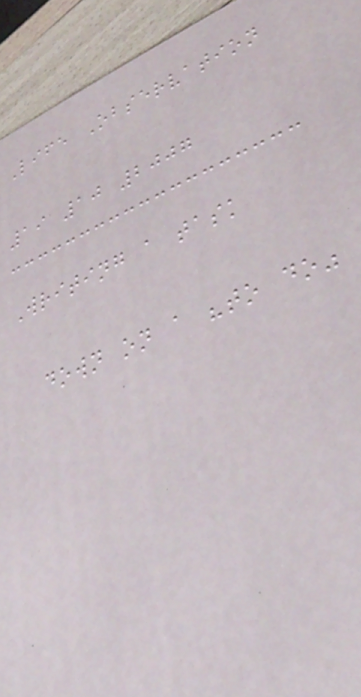Life Observation
19 10 2007
Writing a task
down on a "to do"
